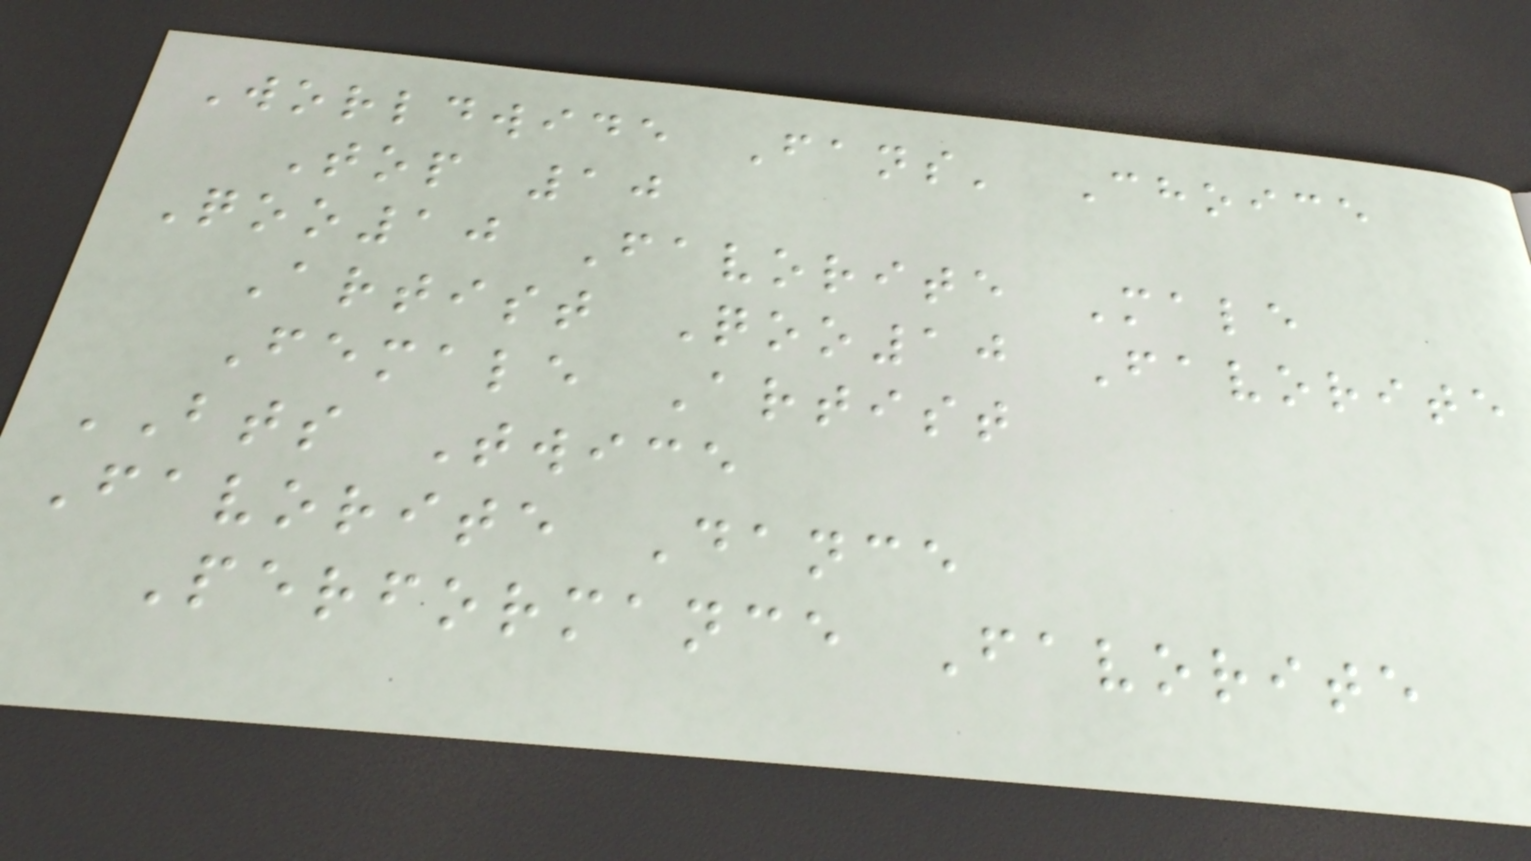Worldwide Fans' Choice
Top 10
Qoo10 Favorite Male
Artist Qoo10 Favorite
Female Artist
BTS Twice
Favorite Dance
Performance Favorite
